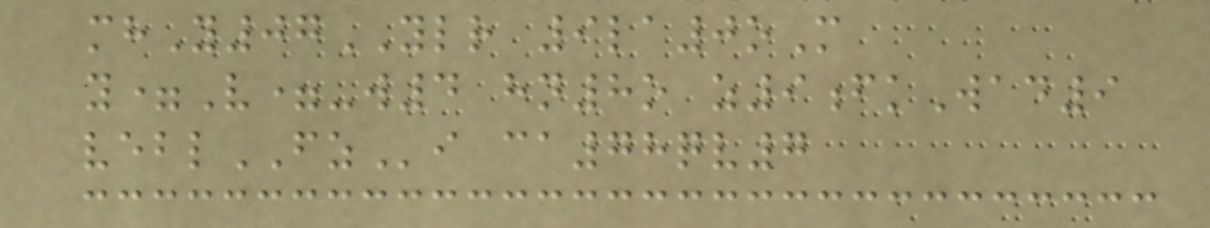mhY07YLR 9la0oM
y=V=-w4 hn8o z9fkWad9
veblFZi ca78qv7
